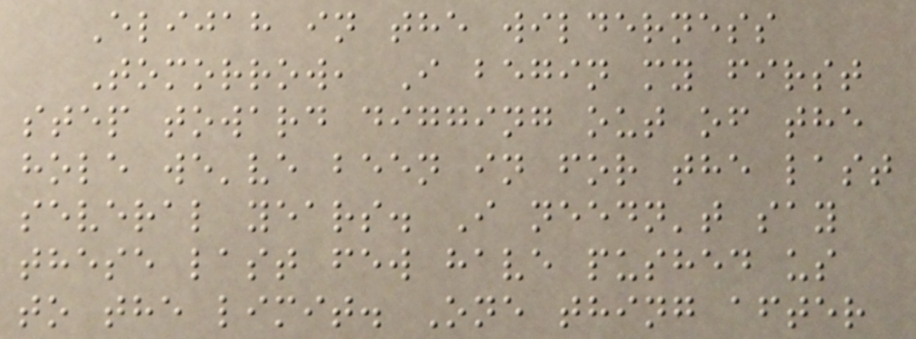Elijah in the wilderness
Tomorrow, I begin my first
step toward digging out of the
hole we've been in for the last
several years. I needn't say
these last few have pushed us
to the limit. One thing after
